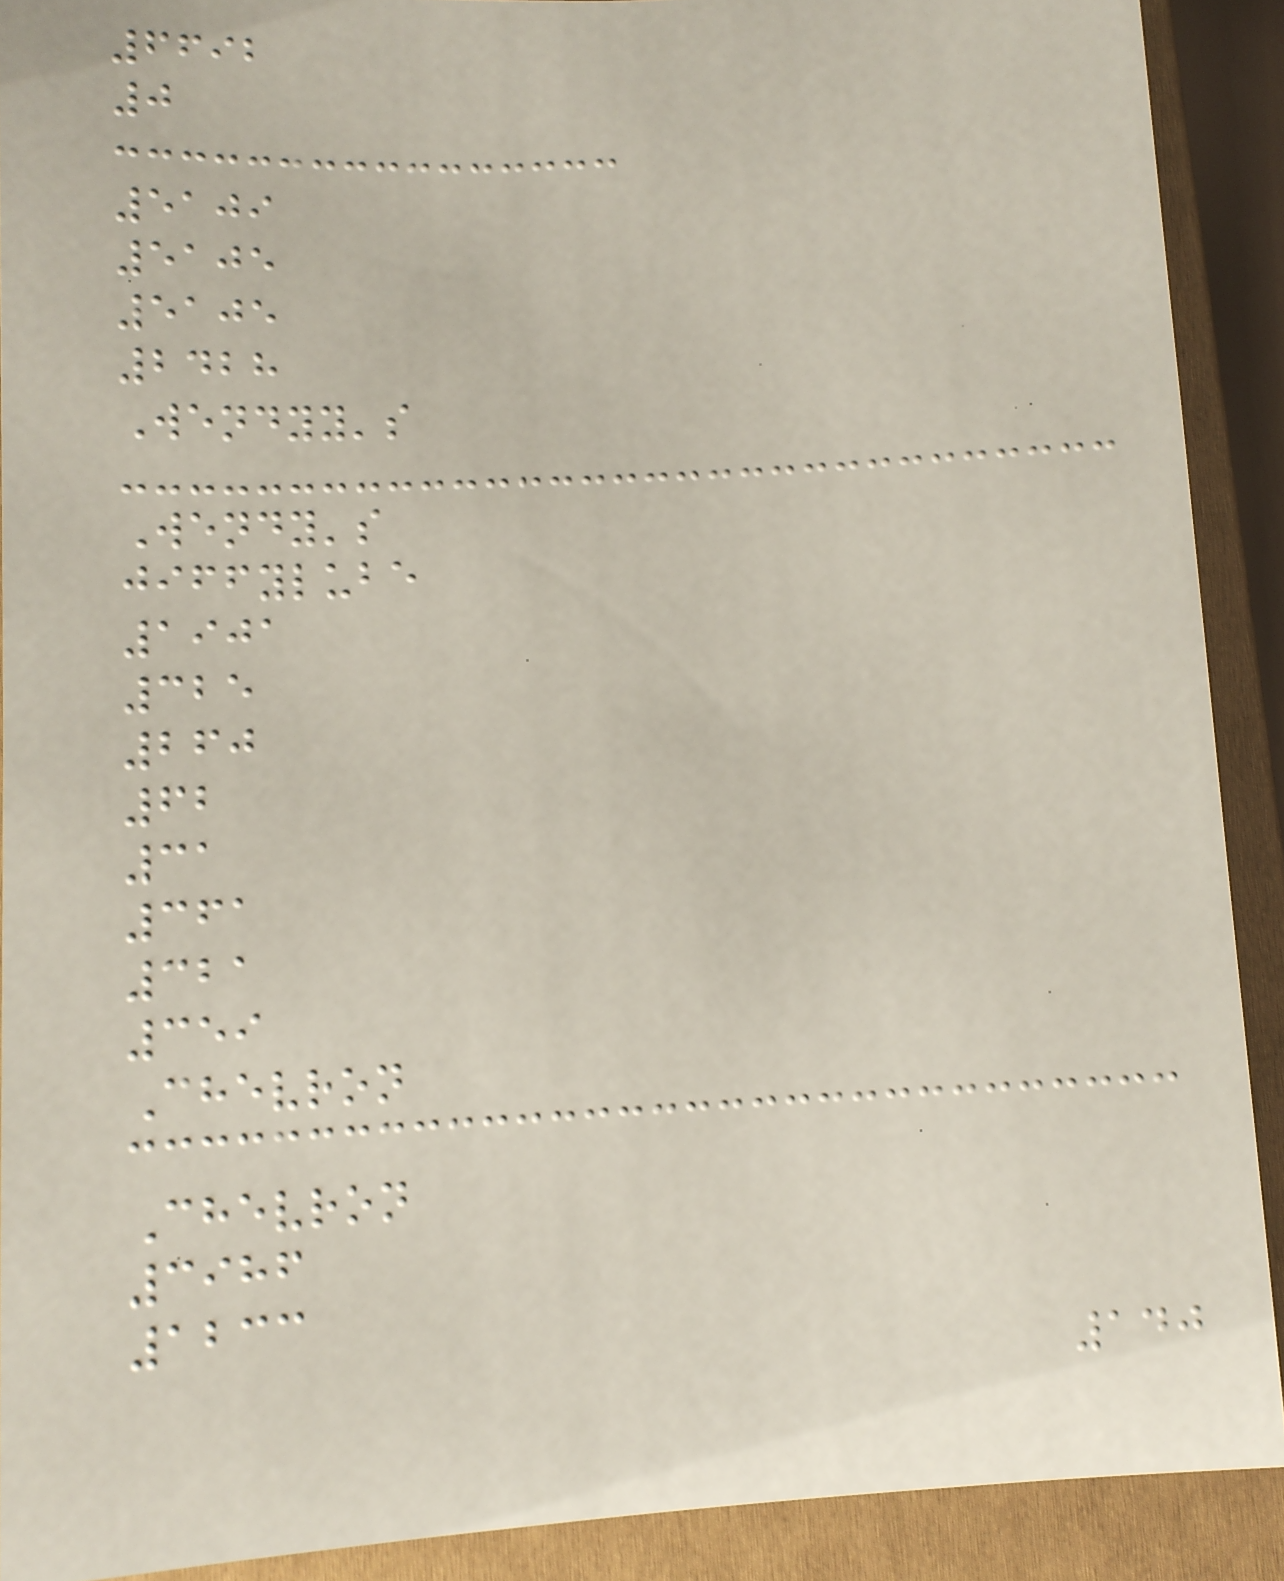6692
0
5109
5105
5105
2428
Wendyy's
Wendy's
jiffylube
1901
325
260
62
31
361
321
359
Chevron
Chevron
3986
1233
140
